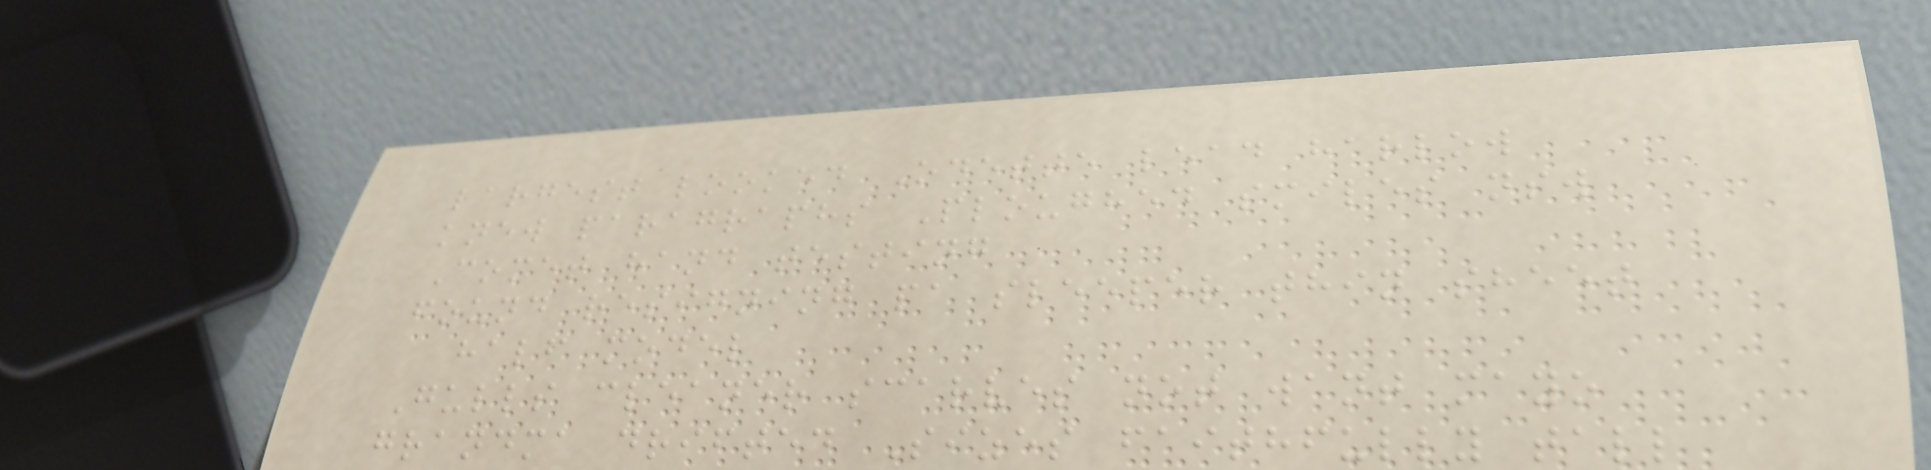largest looked Odette lead harlow
knew paragraphs Ploughed smiles nsw
Comet hand testing
found resigning pa sleeper thin sheet
half model
Gulls cleaner scarves not want mayo
grandma drifted Sizes faithfully tall
